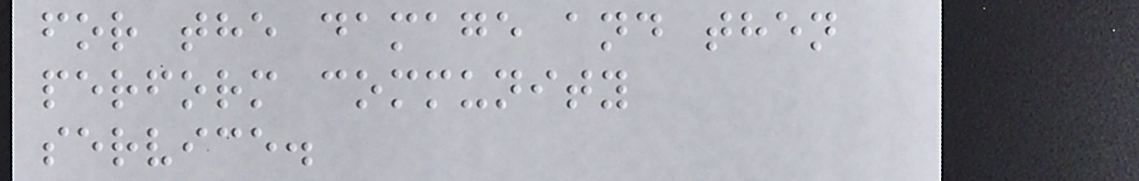for the damage and then
perform community
service.
